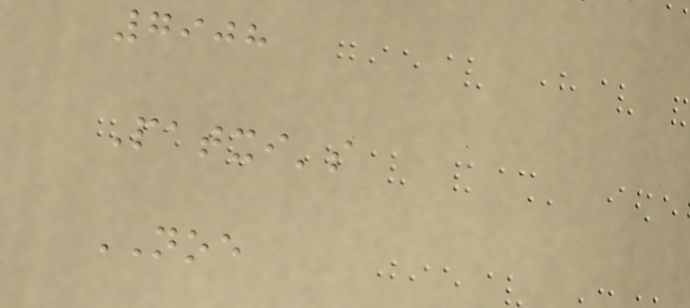7908
Patxi's
NOE
